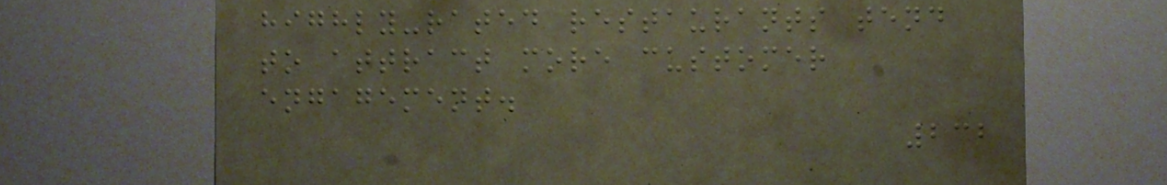highly-rated restaurants tend
to attract more customer
engagement.
232
